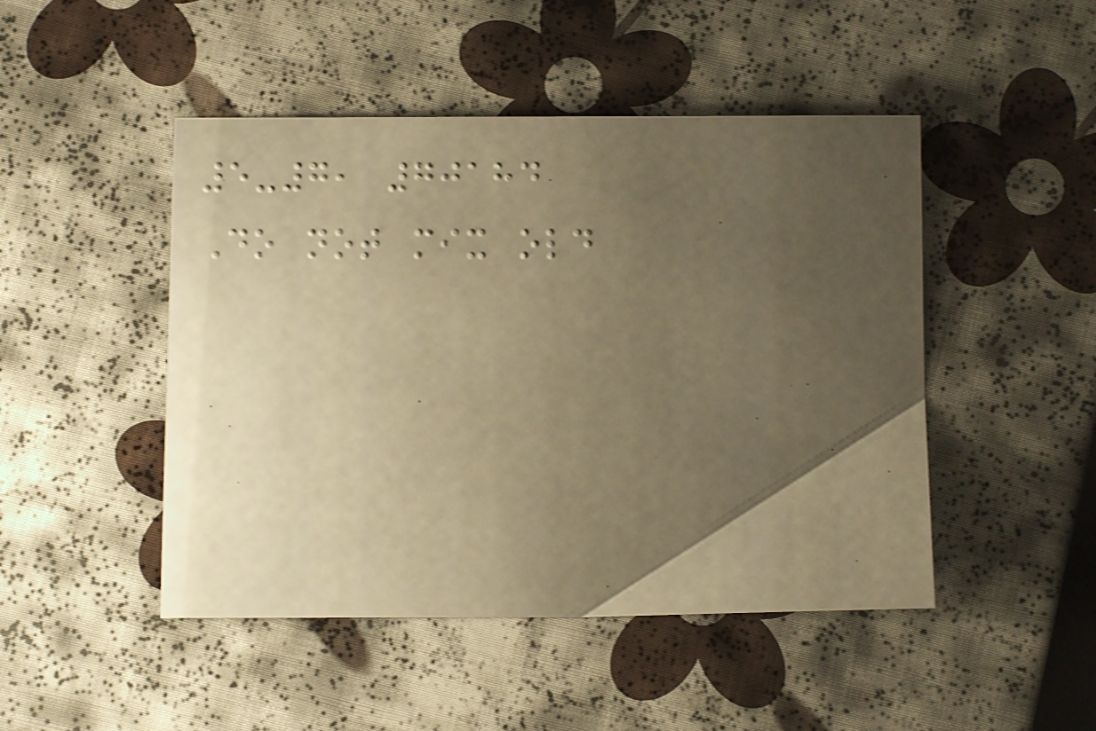5-7, 70184
Do not mix old
